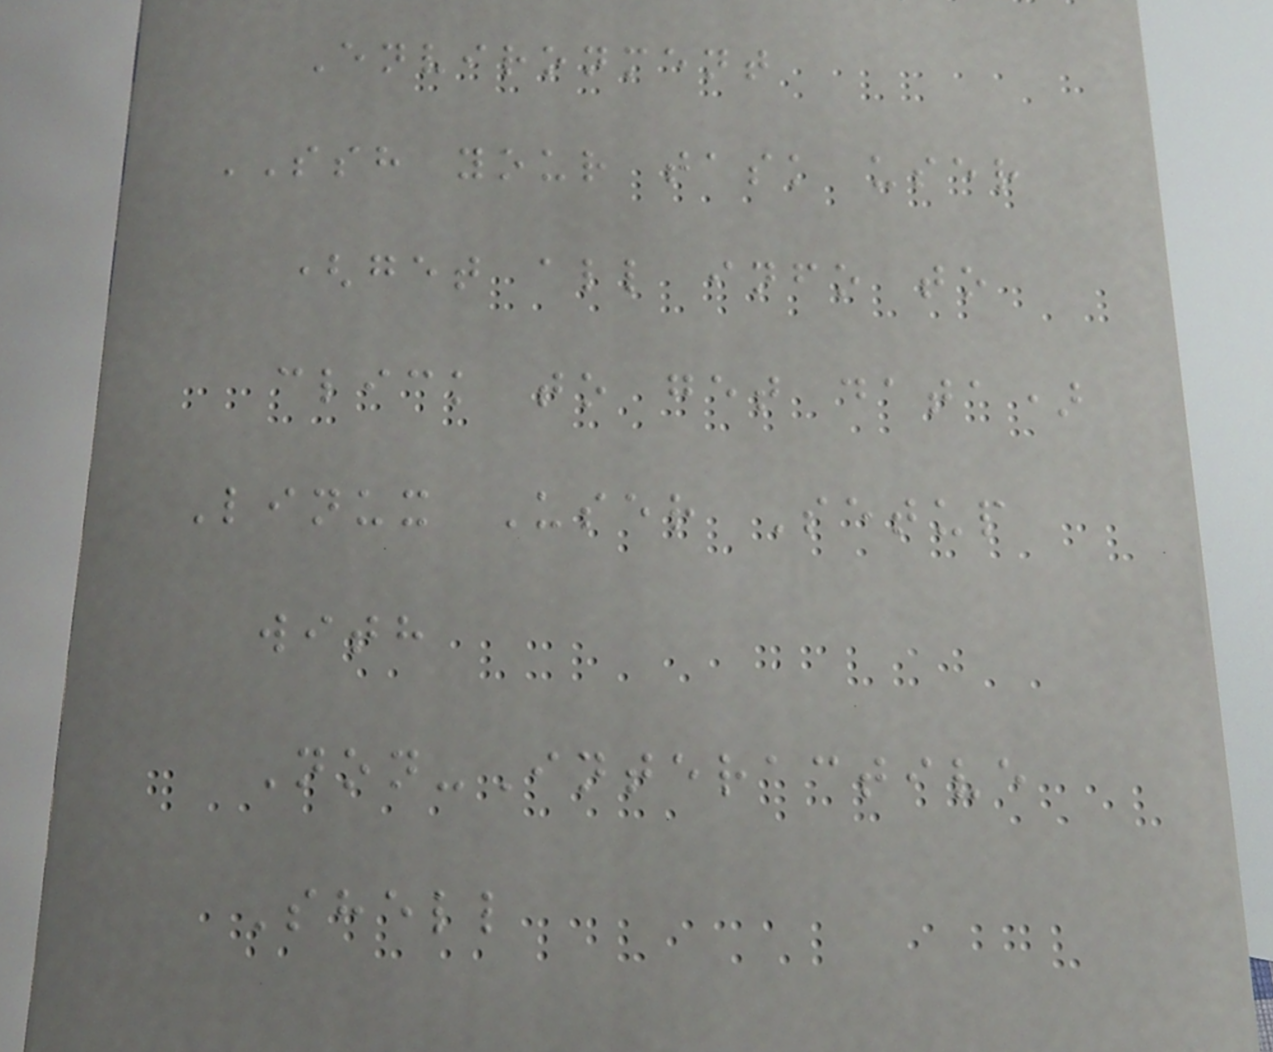Environment
SSH your task user
(get all info to
click to get data)
Linux User Setup
with
Non-Interactive
Shell
